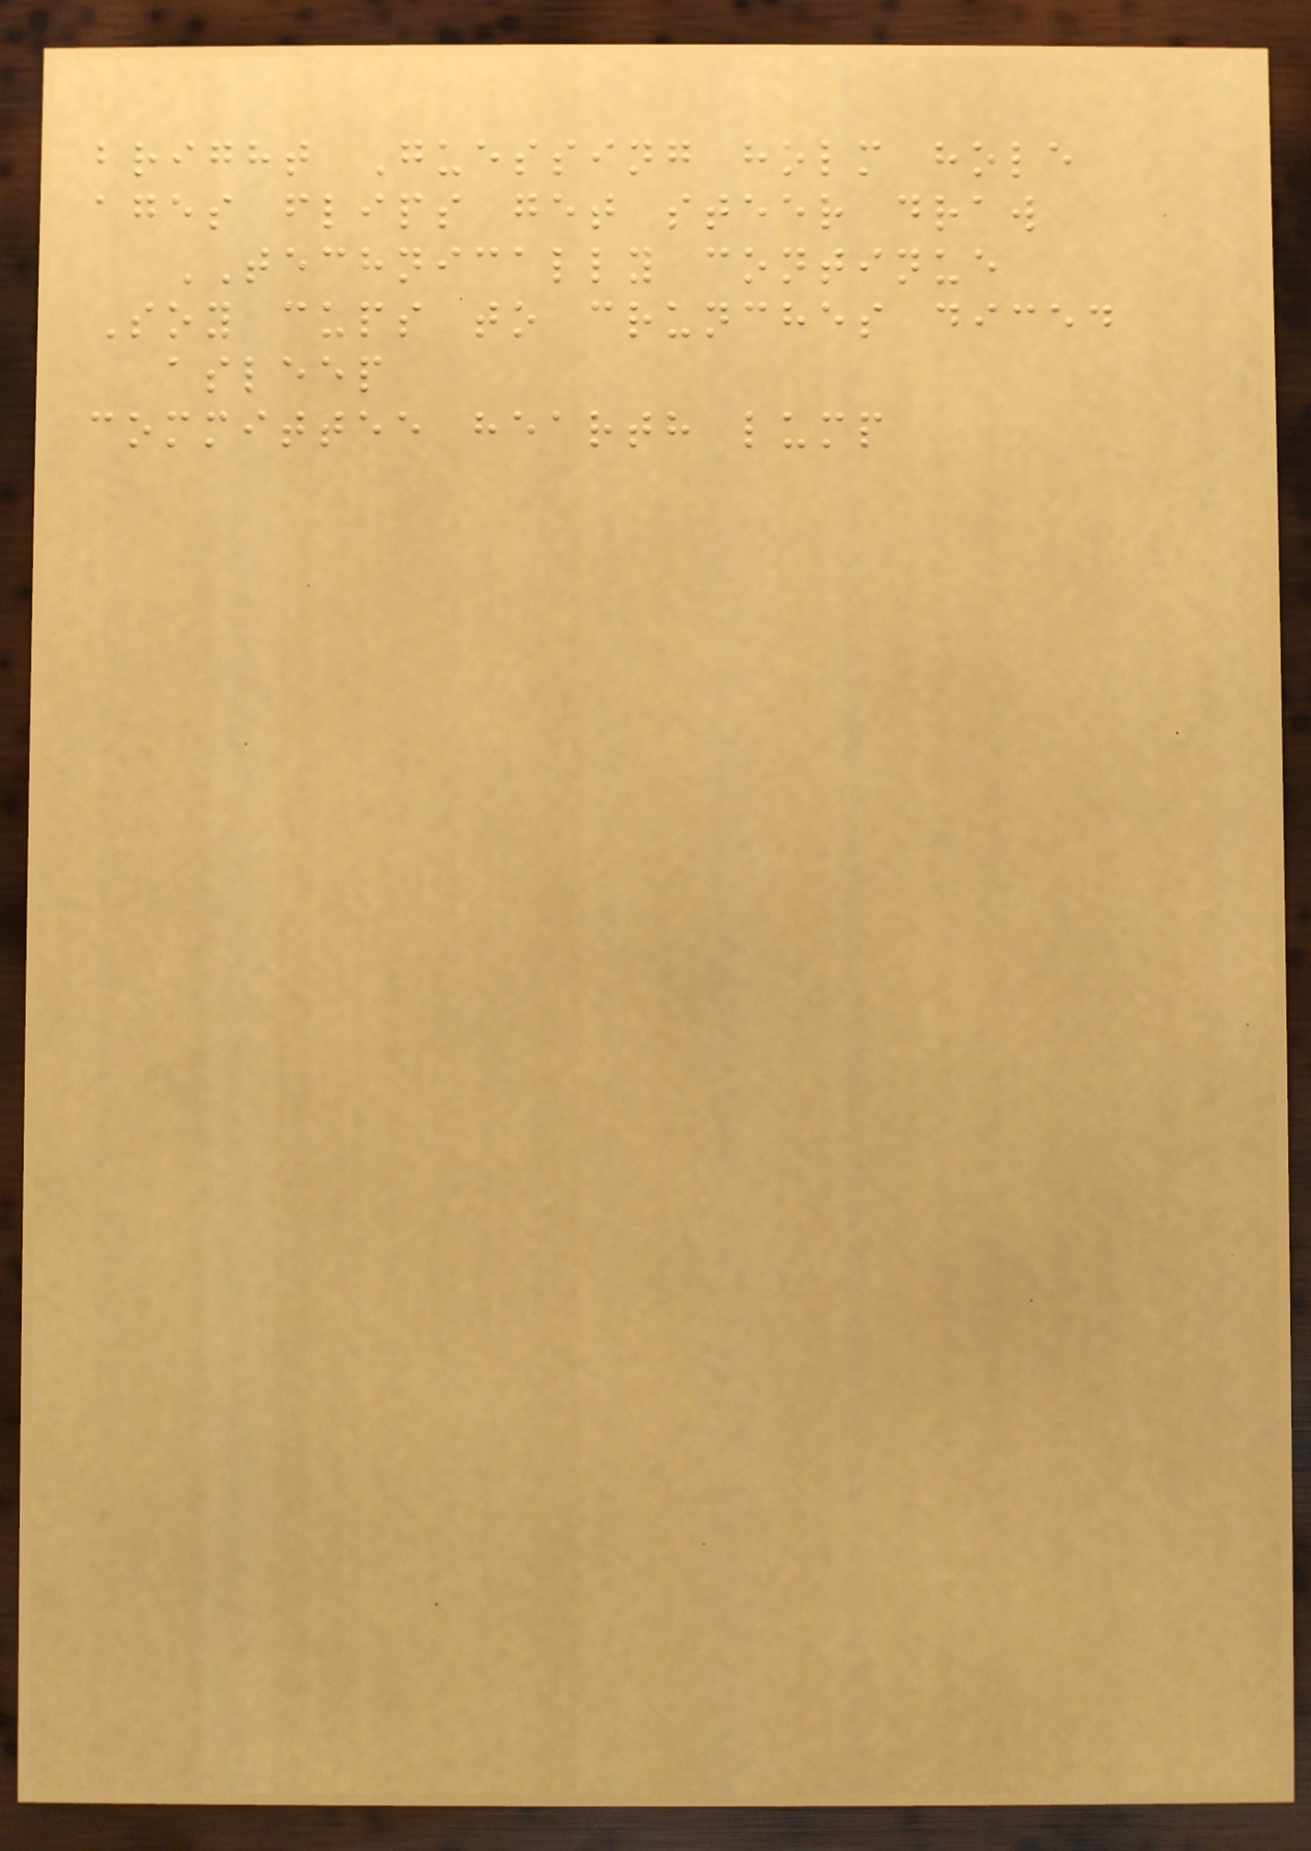bright Guessing holm hole
ages flips get steer draw
TECHNICALLY continue
Soy cups to crunches diced
asleep
committee hearth lump
